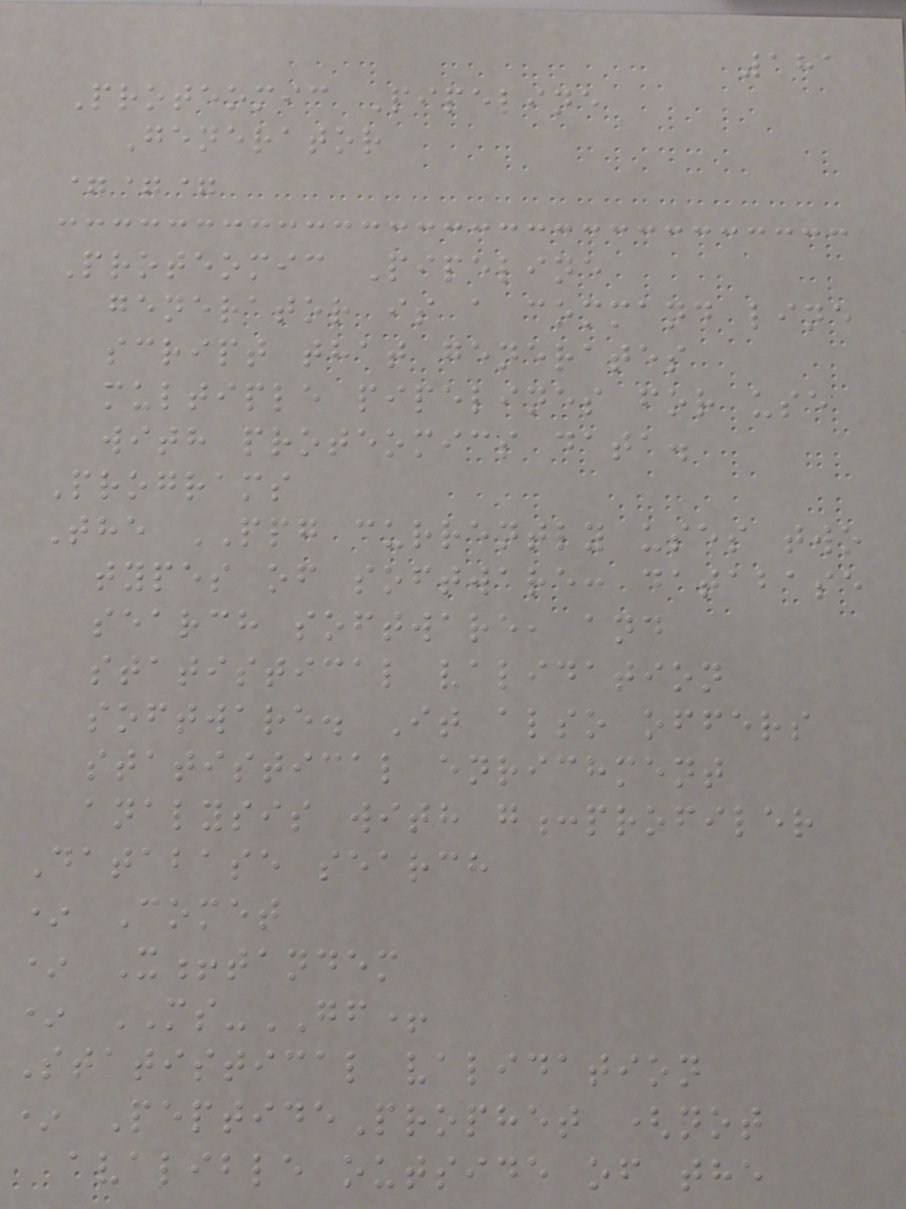181
Proteomic Pipeline
Generator
===
Proteomic Pipeline
generator is a command line
script that generates
multiple pipelines for use
with proteomics data.
Programs
The PPG currently uses two
types of software: database
search software, and
statistical validation
software. It also offers
statistical enrichment
analysis with g:profiler
Database search
* Comet
* X!tandem
* MS-GF+
Statistical validation
* PeptideProphet (not
avalible outside of the
